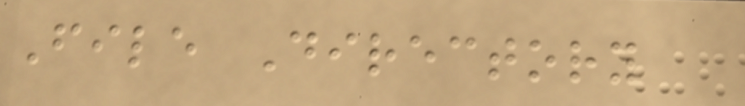File Directory
